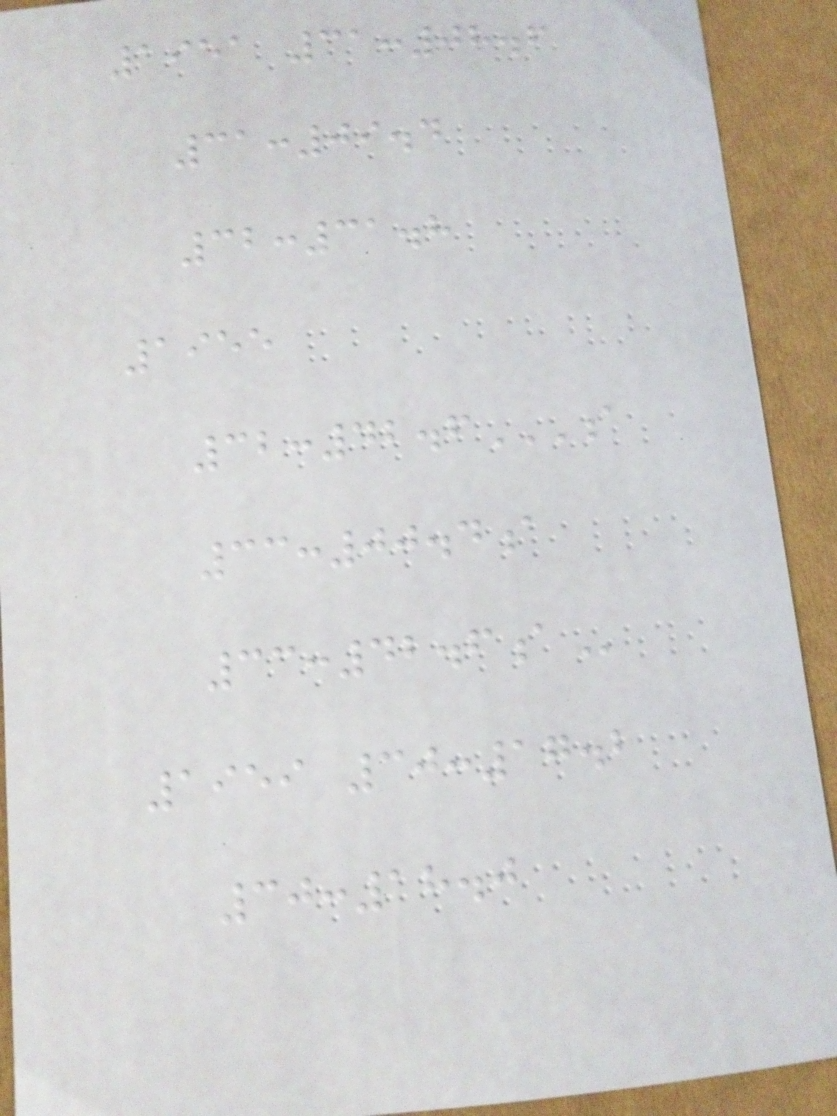1951 31:08.6
31:09.4
32:31.8
1955
32:42.6A
33:00.4A
33:42.6A
1959 30:17.2
30:18.0
